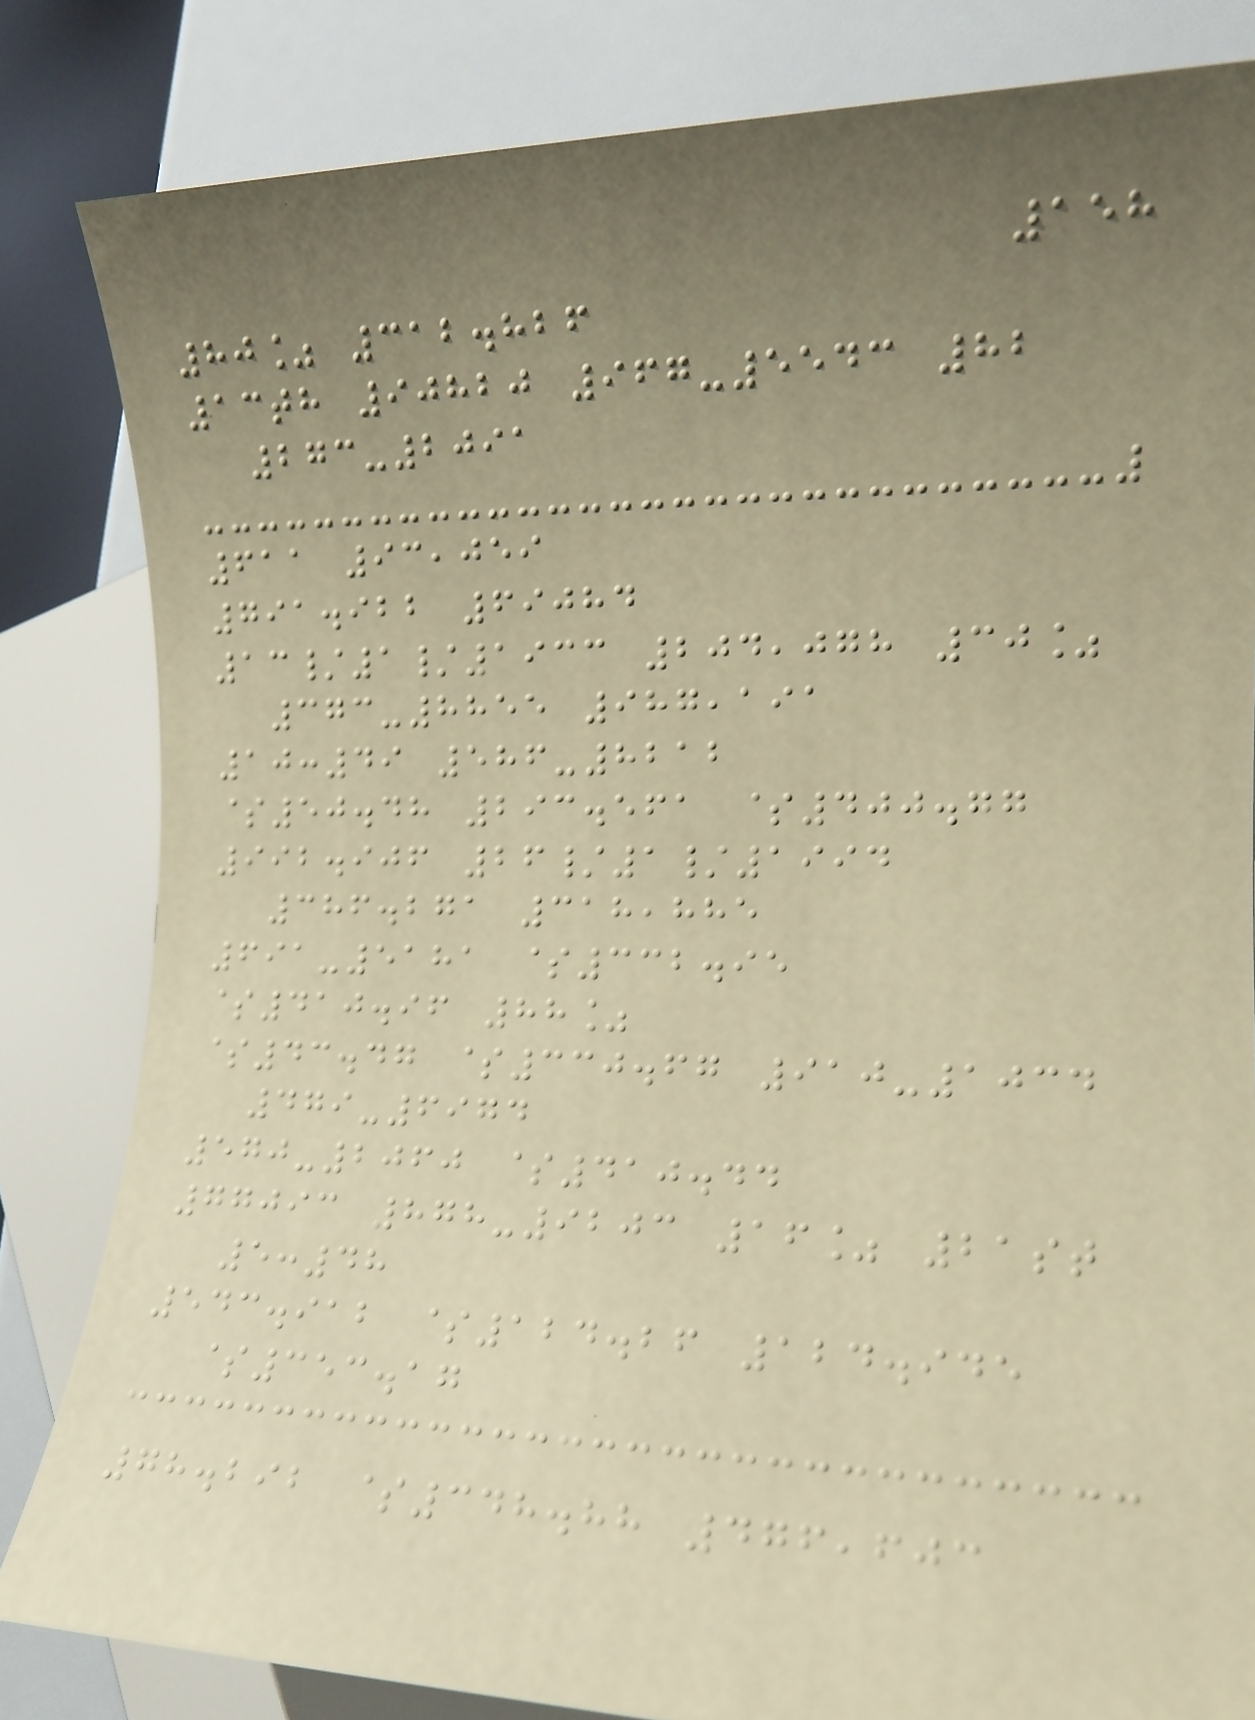158
80% 312.826
13th 90820 967-5543 82
273-2091
611 93,059
791.922 69084
13/1/1933 204,078 30%
373-8855 987,191
10:49 586-8212
$50.48 293.561 $400.77
992.906 26/1/1994
386.271 318,885
691-5181 $332.95
$410.96 88%
$43.47 $330.67 910-1034
479-6974
570-2060 $410.44
77093 878-9203 16% 21st
5:48
543.912 $124.26 124.945
$353.17
78.292 $348.88 476,603
